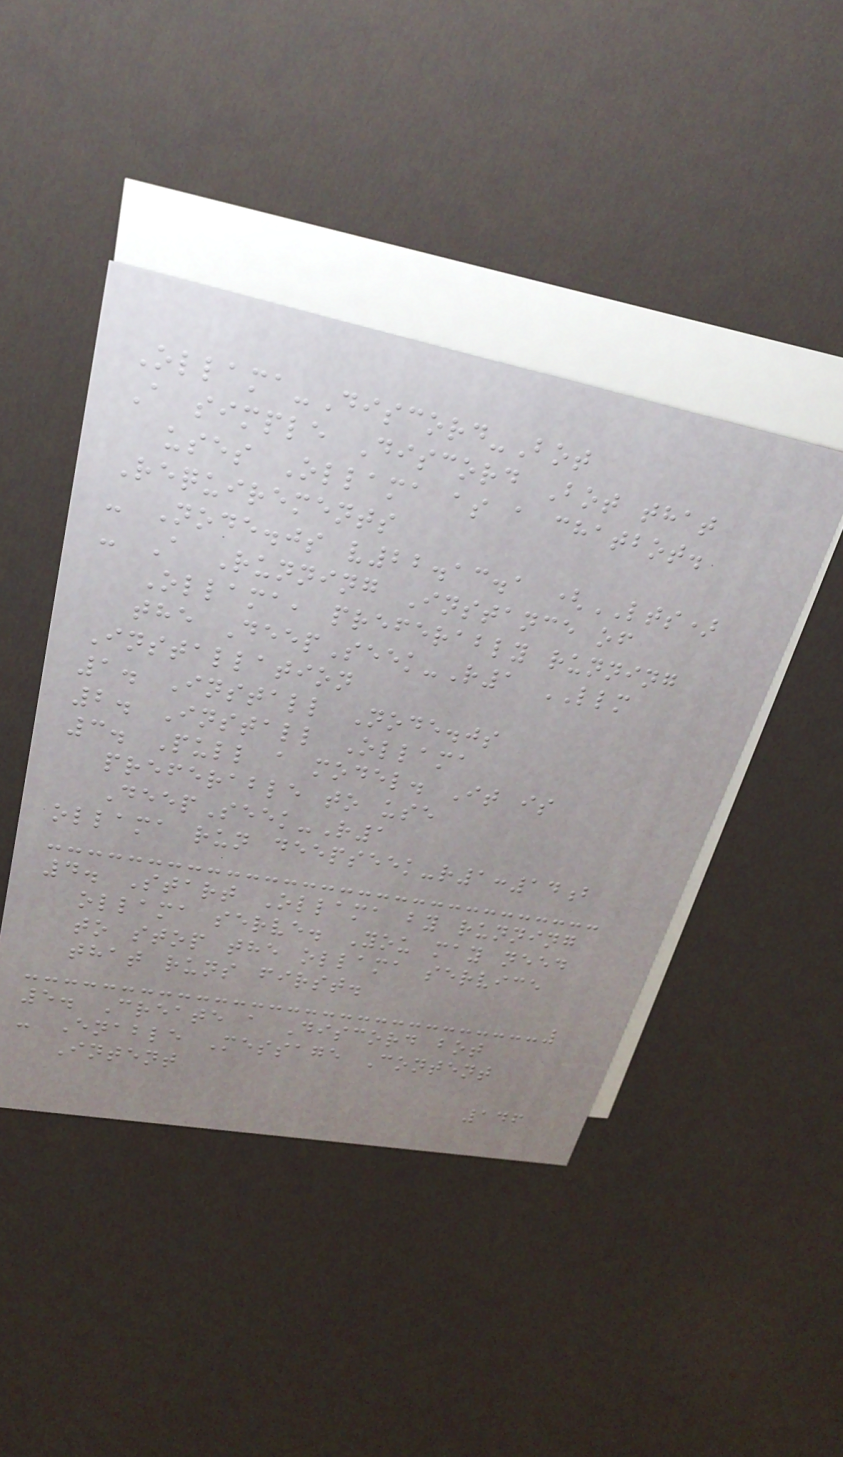Ollama-Discord-Bot
A simple Discord Bot that
uses Ollama as a chatbot.
Requirements
- Node.js v22.13.1 (LTS)
- A Running Instance of
Ollama, preferably running
the DeepSeek-R1 LLM
Installation
1. Install Node.js
2. Install Ollama
3. Pull a model. It is
preferable to use
DeepSeek-R1
ollama run deepseek-r1:14b
4. Start Ollama by running
ollama serve. You may need
to stop the ollama service
that runs first.
5. Create a Discord bot
- Enable Message Content
Intent
146
